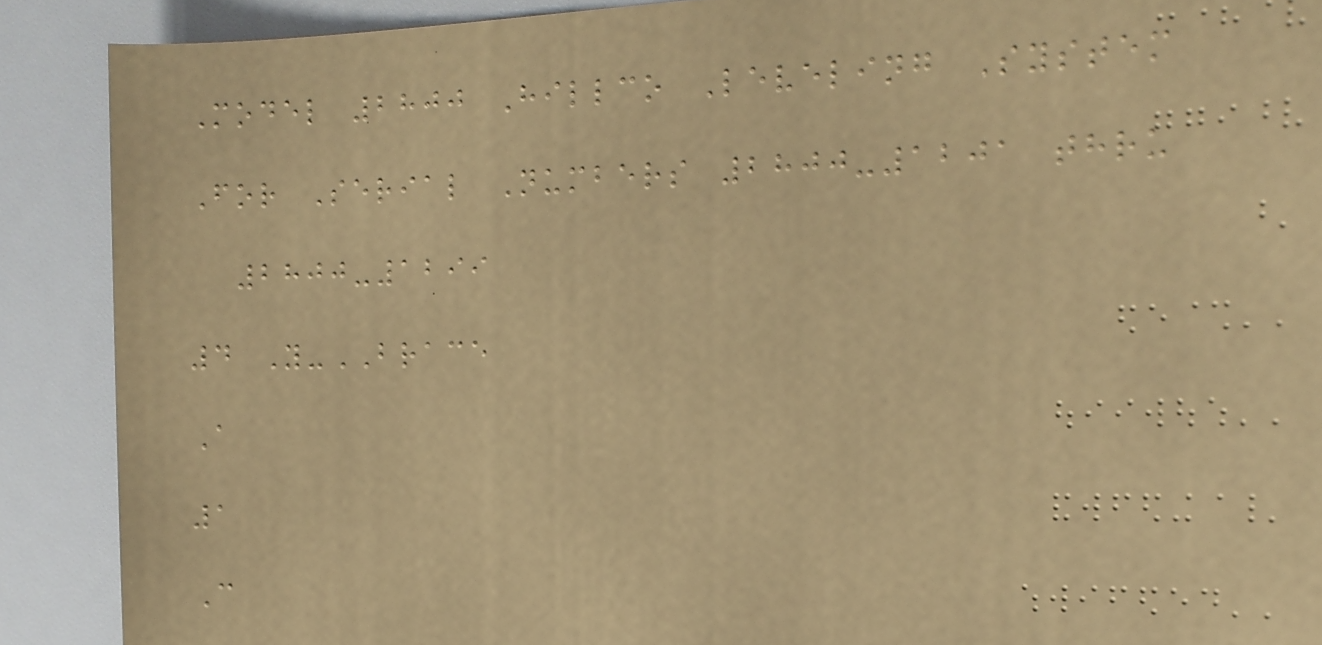Model 2800 Hillco Leveling System
For Serial Numbers 2800-1201 thru
2800-1299
4 Y-BRACE
A
1
C
